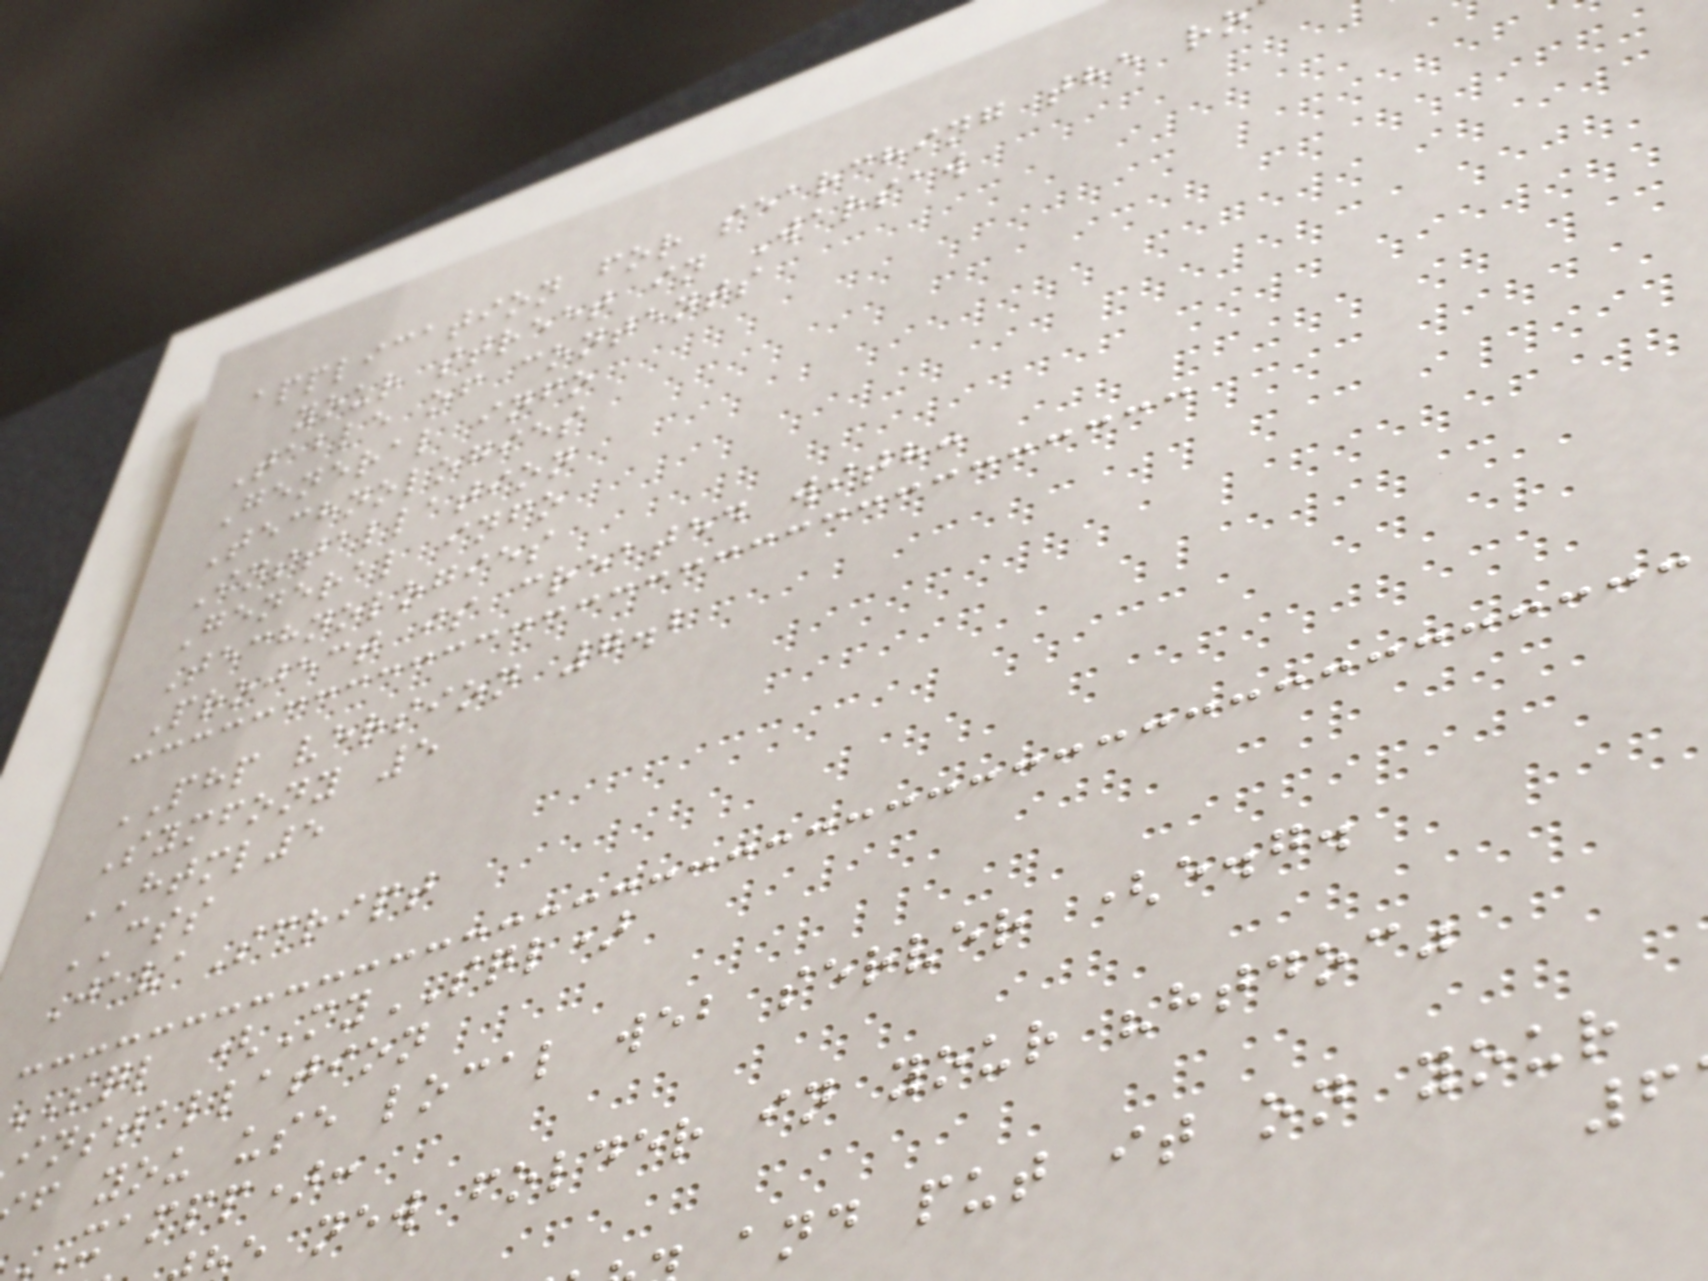application for searching the ro
your street in Warsaw
Table of contents
General info
Technologies
Installation
General info
Technologies
Project is created with:
PHP version 7.2
Symfony 5
HTML5
CSS
JavaScript
sql (MySQL)
installation
f you use local web server (e.g.
xampp):
e new folder in your "htdoc"
and put it on your
